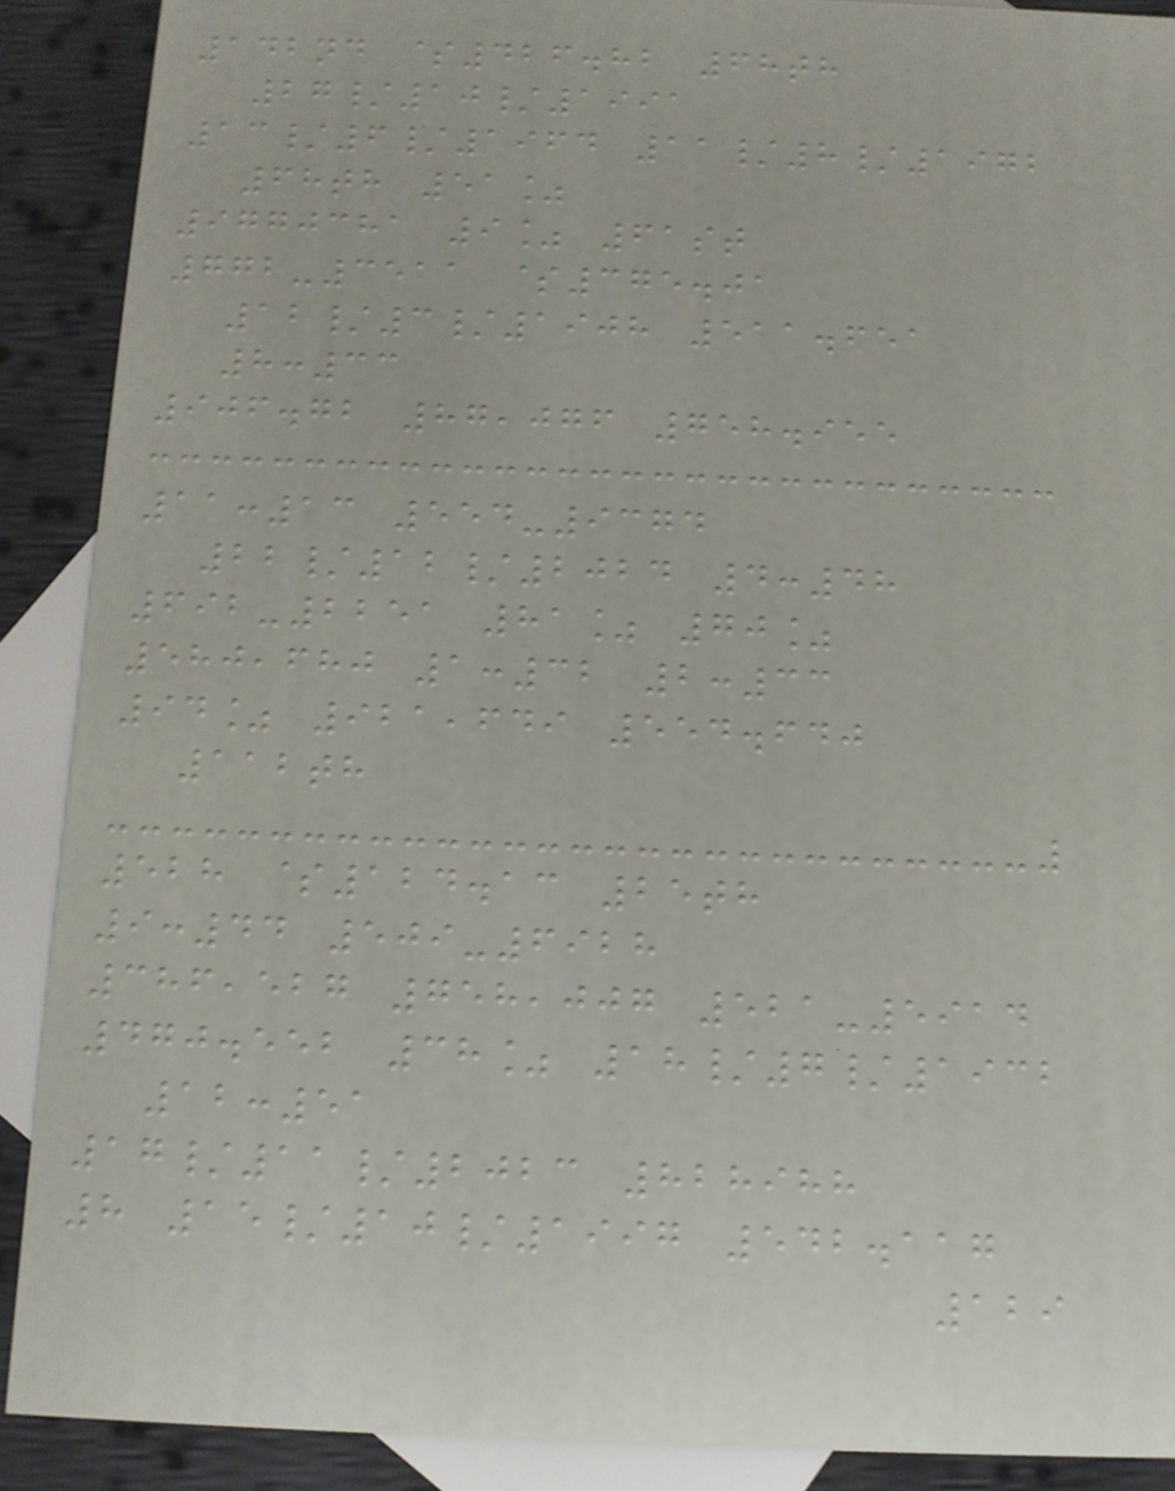142nd $426.82 68th
27/10/1991
13/6/1964 11/8/1972
68th 51%
9770381 9% 61st
772-3511 $375.01
12/3/1908 511.651
8:33
906.72 87,076 758.955
11:13 554-9374
22/12/2024 4:48
692-2251 81% 70%
580,680 1:32 2:33
94% 921,649 554.640
112th
528 $124.13 25th
9:44 509-6928
386,527 758,007 521-5914
470.552 38% 18/7/1932
12:51
17/11/2023 828988
8 15/10/1997 542.117
129
